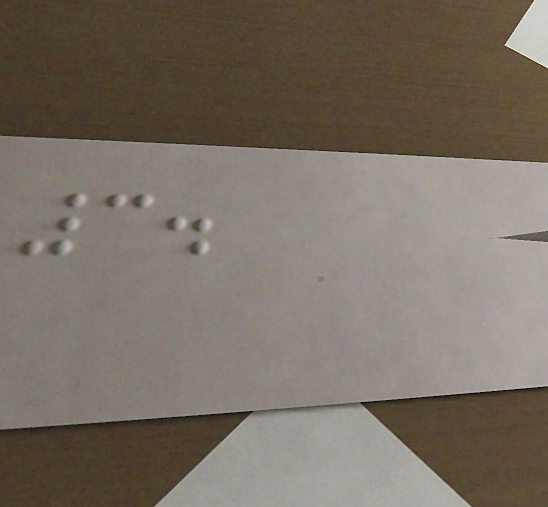3.
